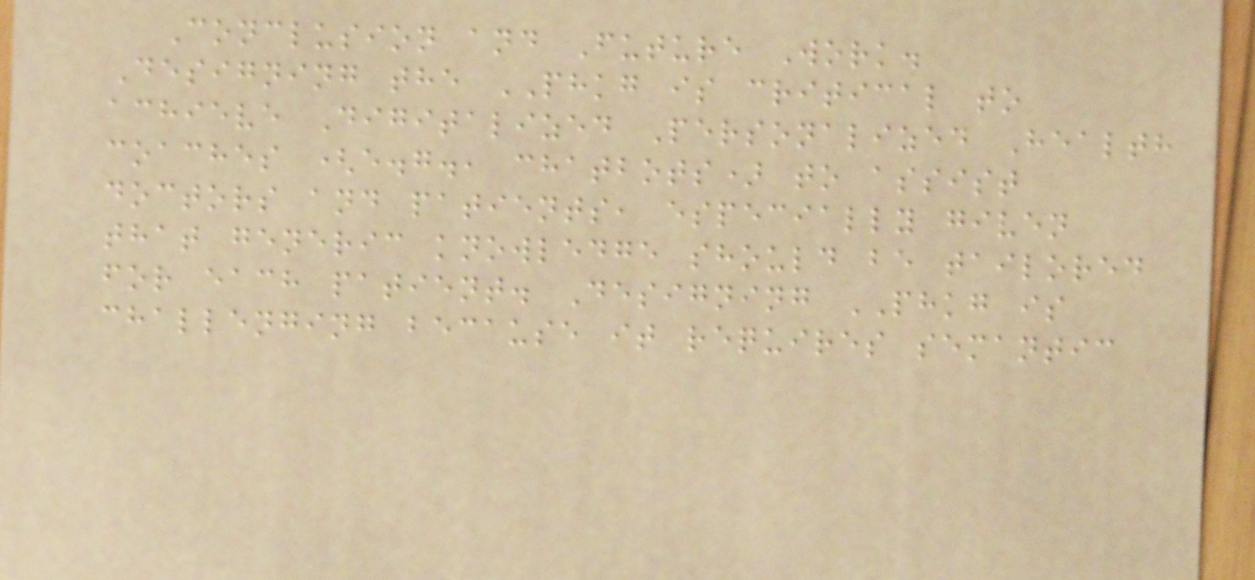Conclusion and Future Work.
Designing the PHKG is critical to
achieve Digitalized Personalized Health
coaches (e.g., chatbots) to assist
doctors and patients, especially given
that generic knowledge should be tailored
for each patient. Designing PHKG is
challenging because it requires semantic
